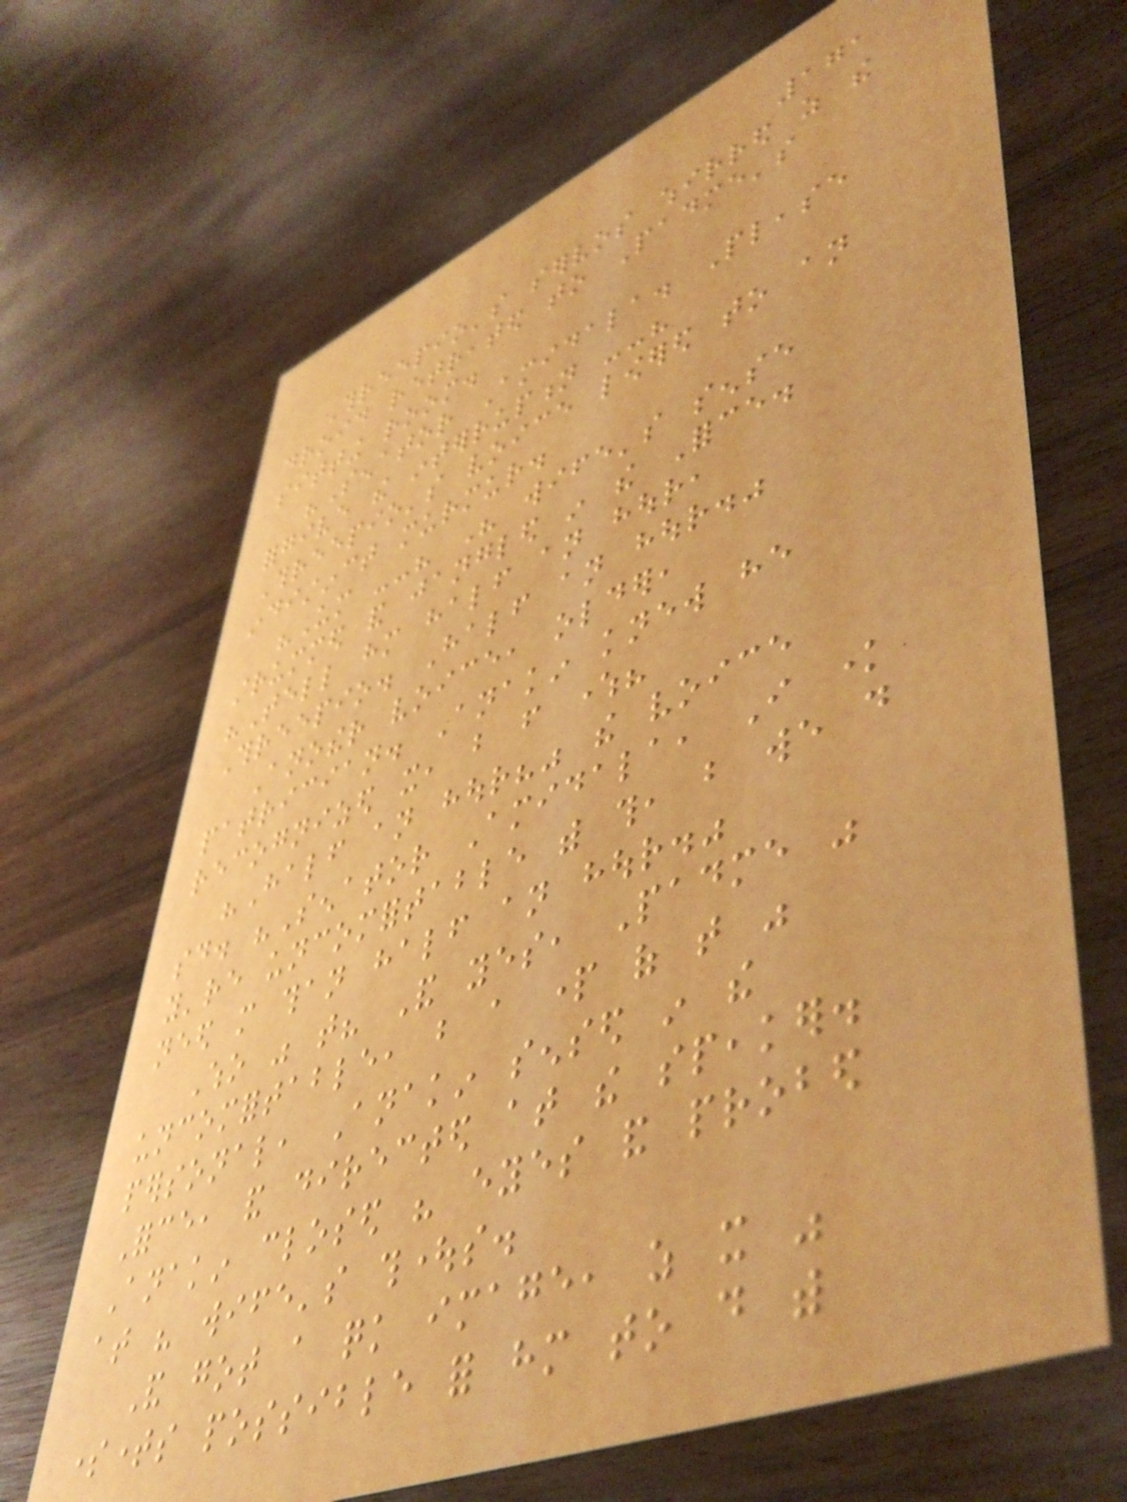171
Threepio's servos whirred as the
droid retreated to Padme's
sitting room.
"Senator Amidala. Please
forgive the interruption --"
Threepio's voice lowered to an
indistinct murmur.
"Um --" His wife's sense
strummed and jangled in the Force.
"Tell him half an hour,
Threepio. Half an hour."
Another voice, older,
patrician. Anakin knew he
recognized it, but from where?
"Half an hour?" the voice
said. "Senator Amidala, I know
you're uncomfortable with this, but we do
need more than half an hour."
Who was that? And yes, Padme was
uncomfortable, but a part of that was
personal, Anakin sensed in the
Force, and directed at the speaker.
Anakin closed his eyes and probed
at his wife's thoughts.
And got a quick image, as it was
sometimes possible for him to do with
